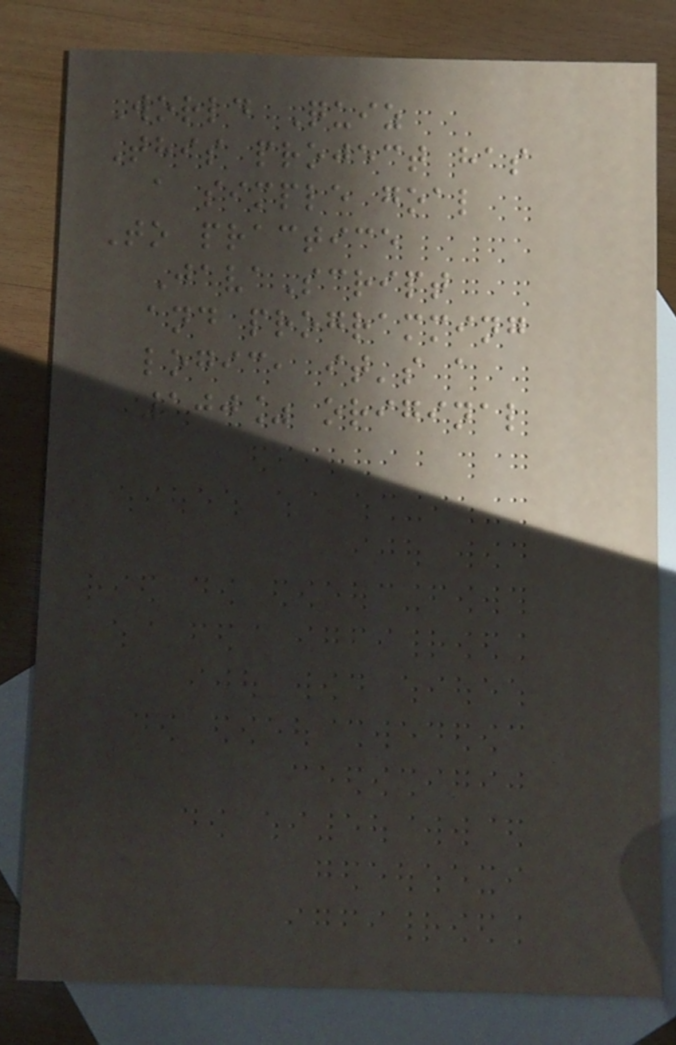World Quiz
This project has
a simple goal
To practice
JavaScript
and programming
logic, it's a
100% original
